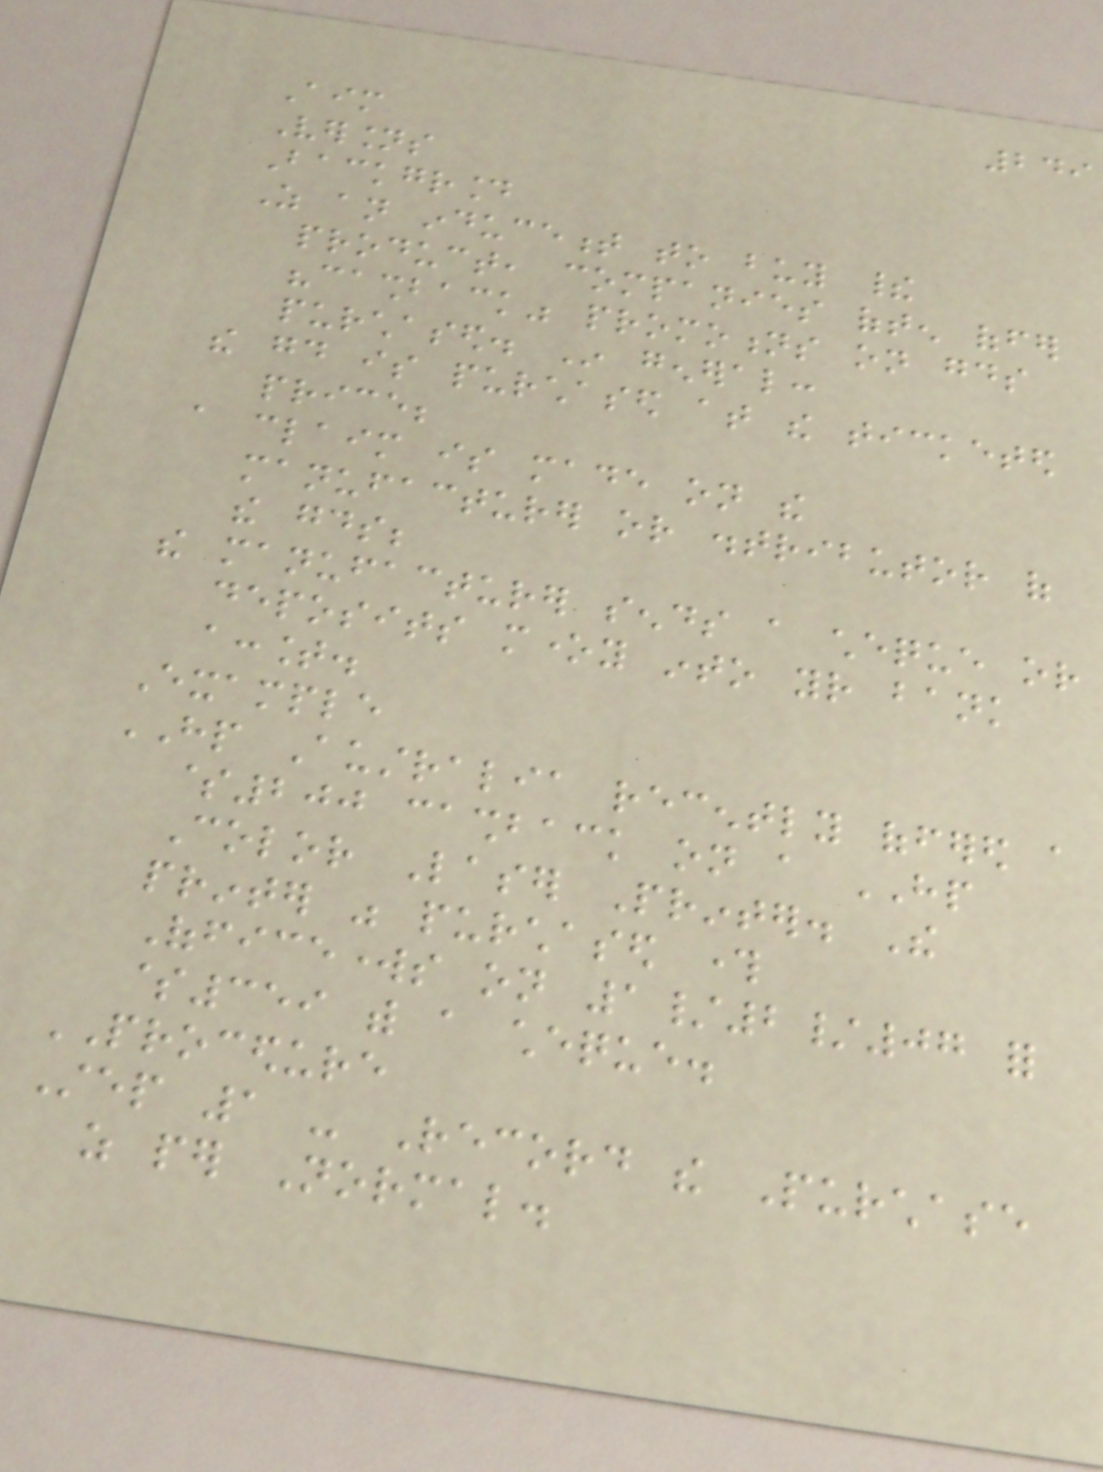249
Aim
Versions
Background
As an inducement to buy their
product, companies often offer
"cashback" promotions on goods
purchased. In general:
the good is purchased at the ticketed
price;
a claim is made on the
manufacturer or distributor of
the goods;
the manufacturer sends a cheque or
deposits money into your bank
account.
Example
HP Australia recently offered a
$200 cashback on a HP
Color Laser Printer. The
printer was purchased through
Officeworks on 1/2/07 for
$359 with a cheque.
PROCEDURE
Step 1 - Record the Purchase
as per Normal.
